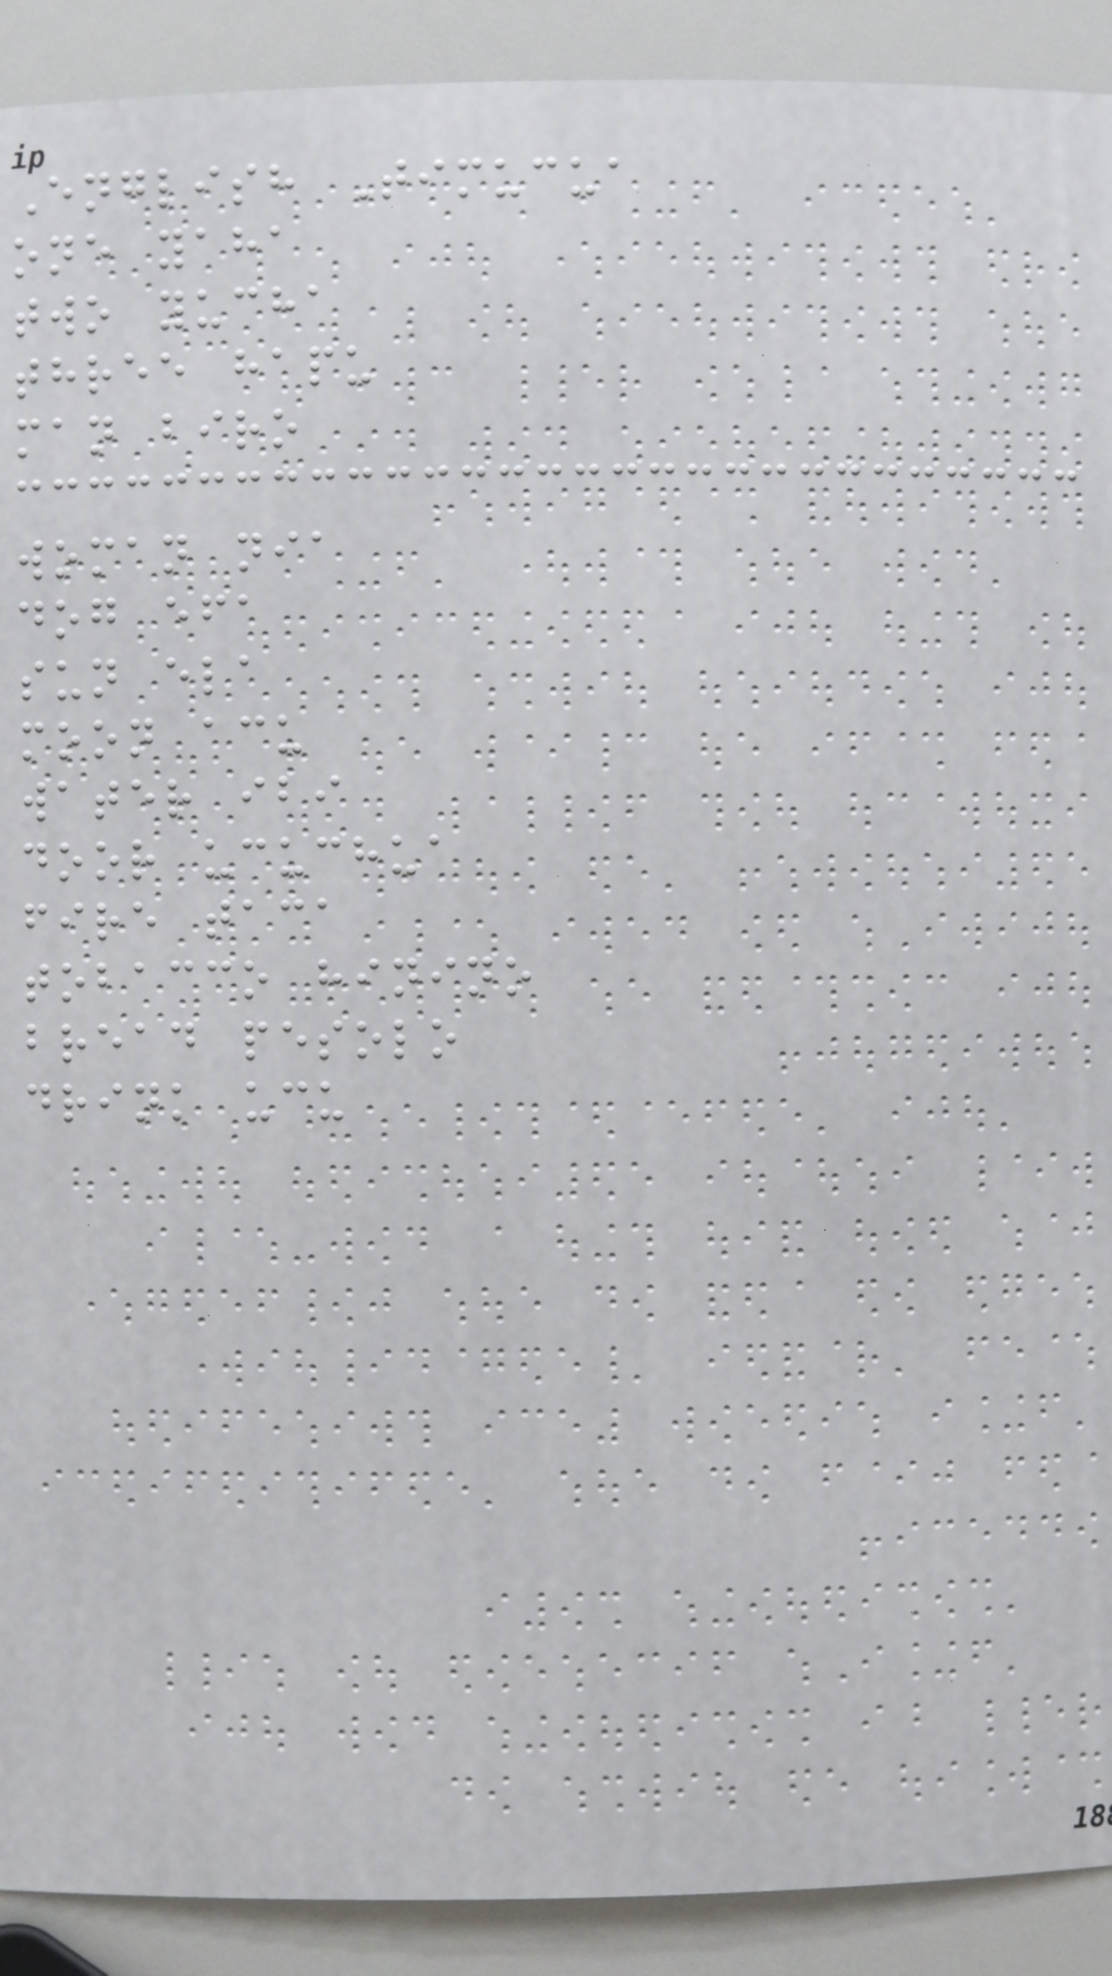English Timucua
one yaha
two yucha
three hapu
man biro
woman nia
dog efa
sun ela
moon acu
water ibi
door ucuchua
fire taca
tobacco hinino
bread pesolo
drink ucu
